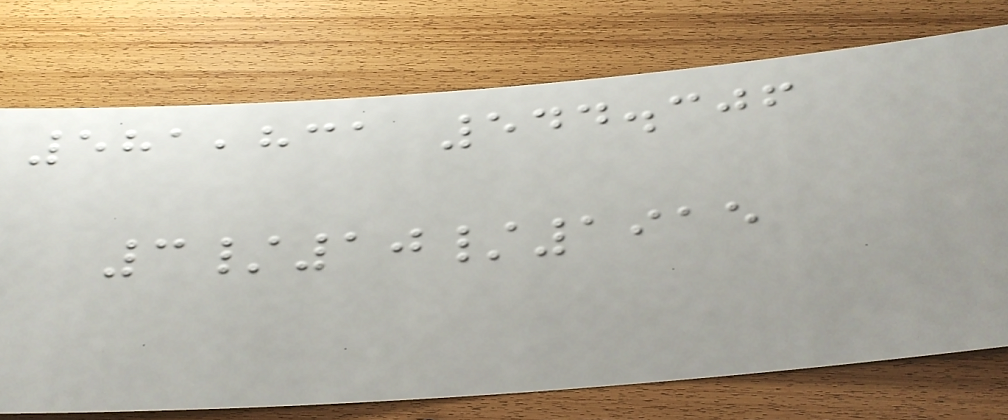581,831 544.306
3/10/1915
